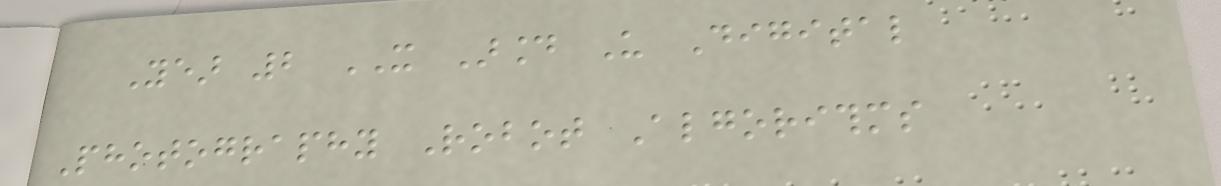Year 2 IT Around Us Digital
Photography Robot Algorithms
